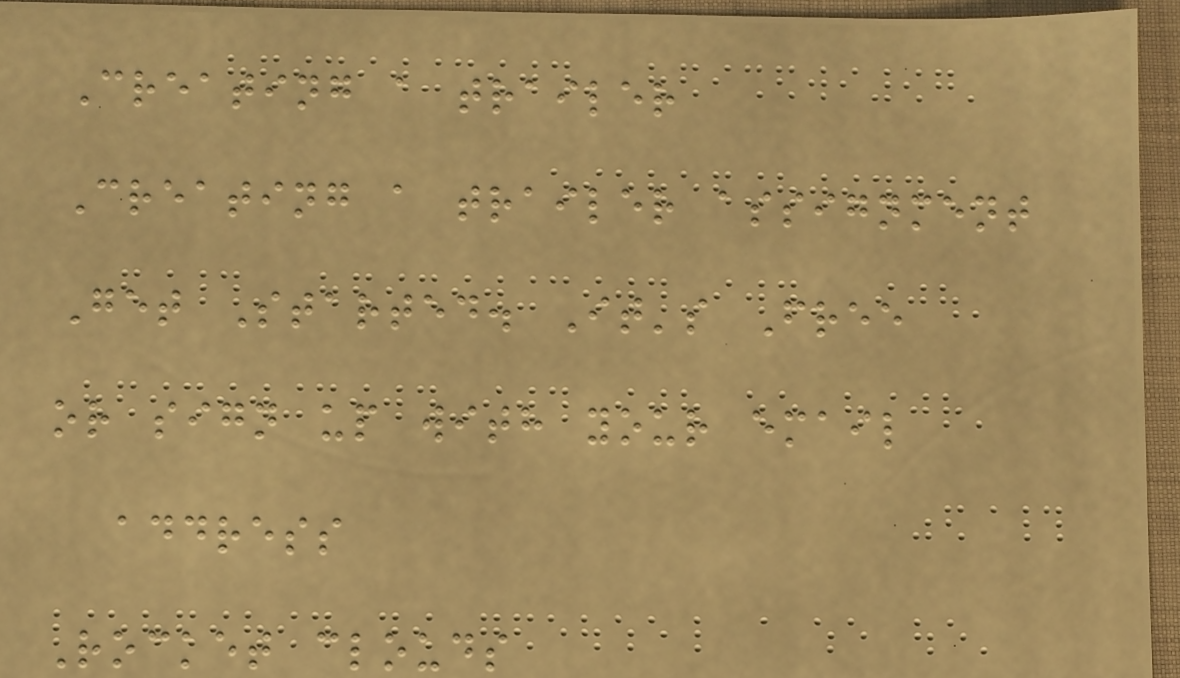Creating a trailer
Creating a trailer assignment
Get Started. It's Free
or sign up with your email
address
Rocket clouds
